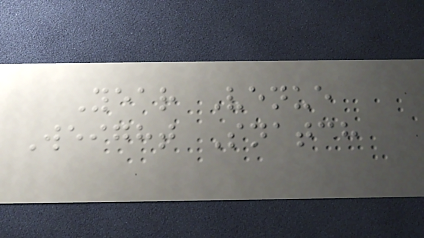Year Venue
Weight Snatch
